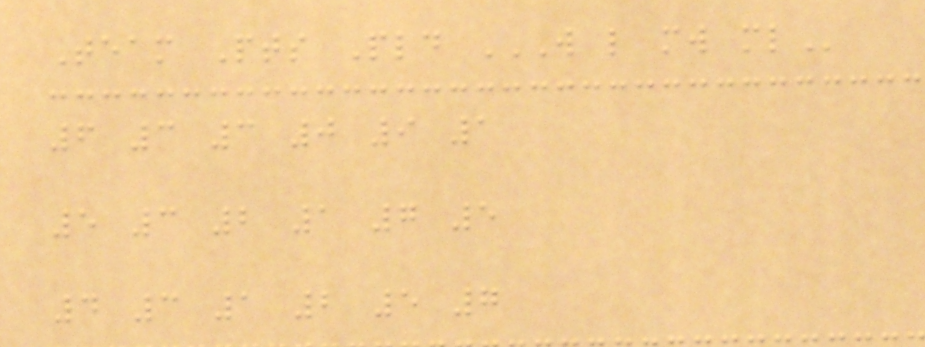Team Pts Pld W L MW ML
6 3 3 0 9 1
5 3 2 1 7 5
4 3 1 2 5 7
